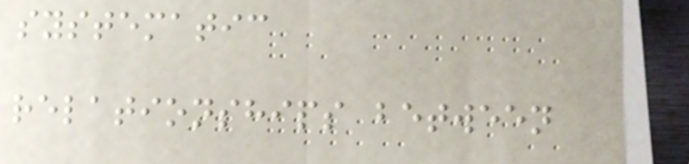systematic
relationships between
